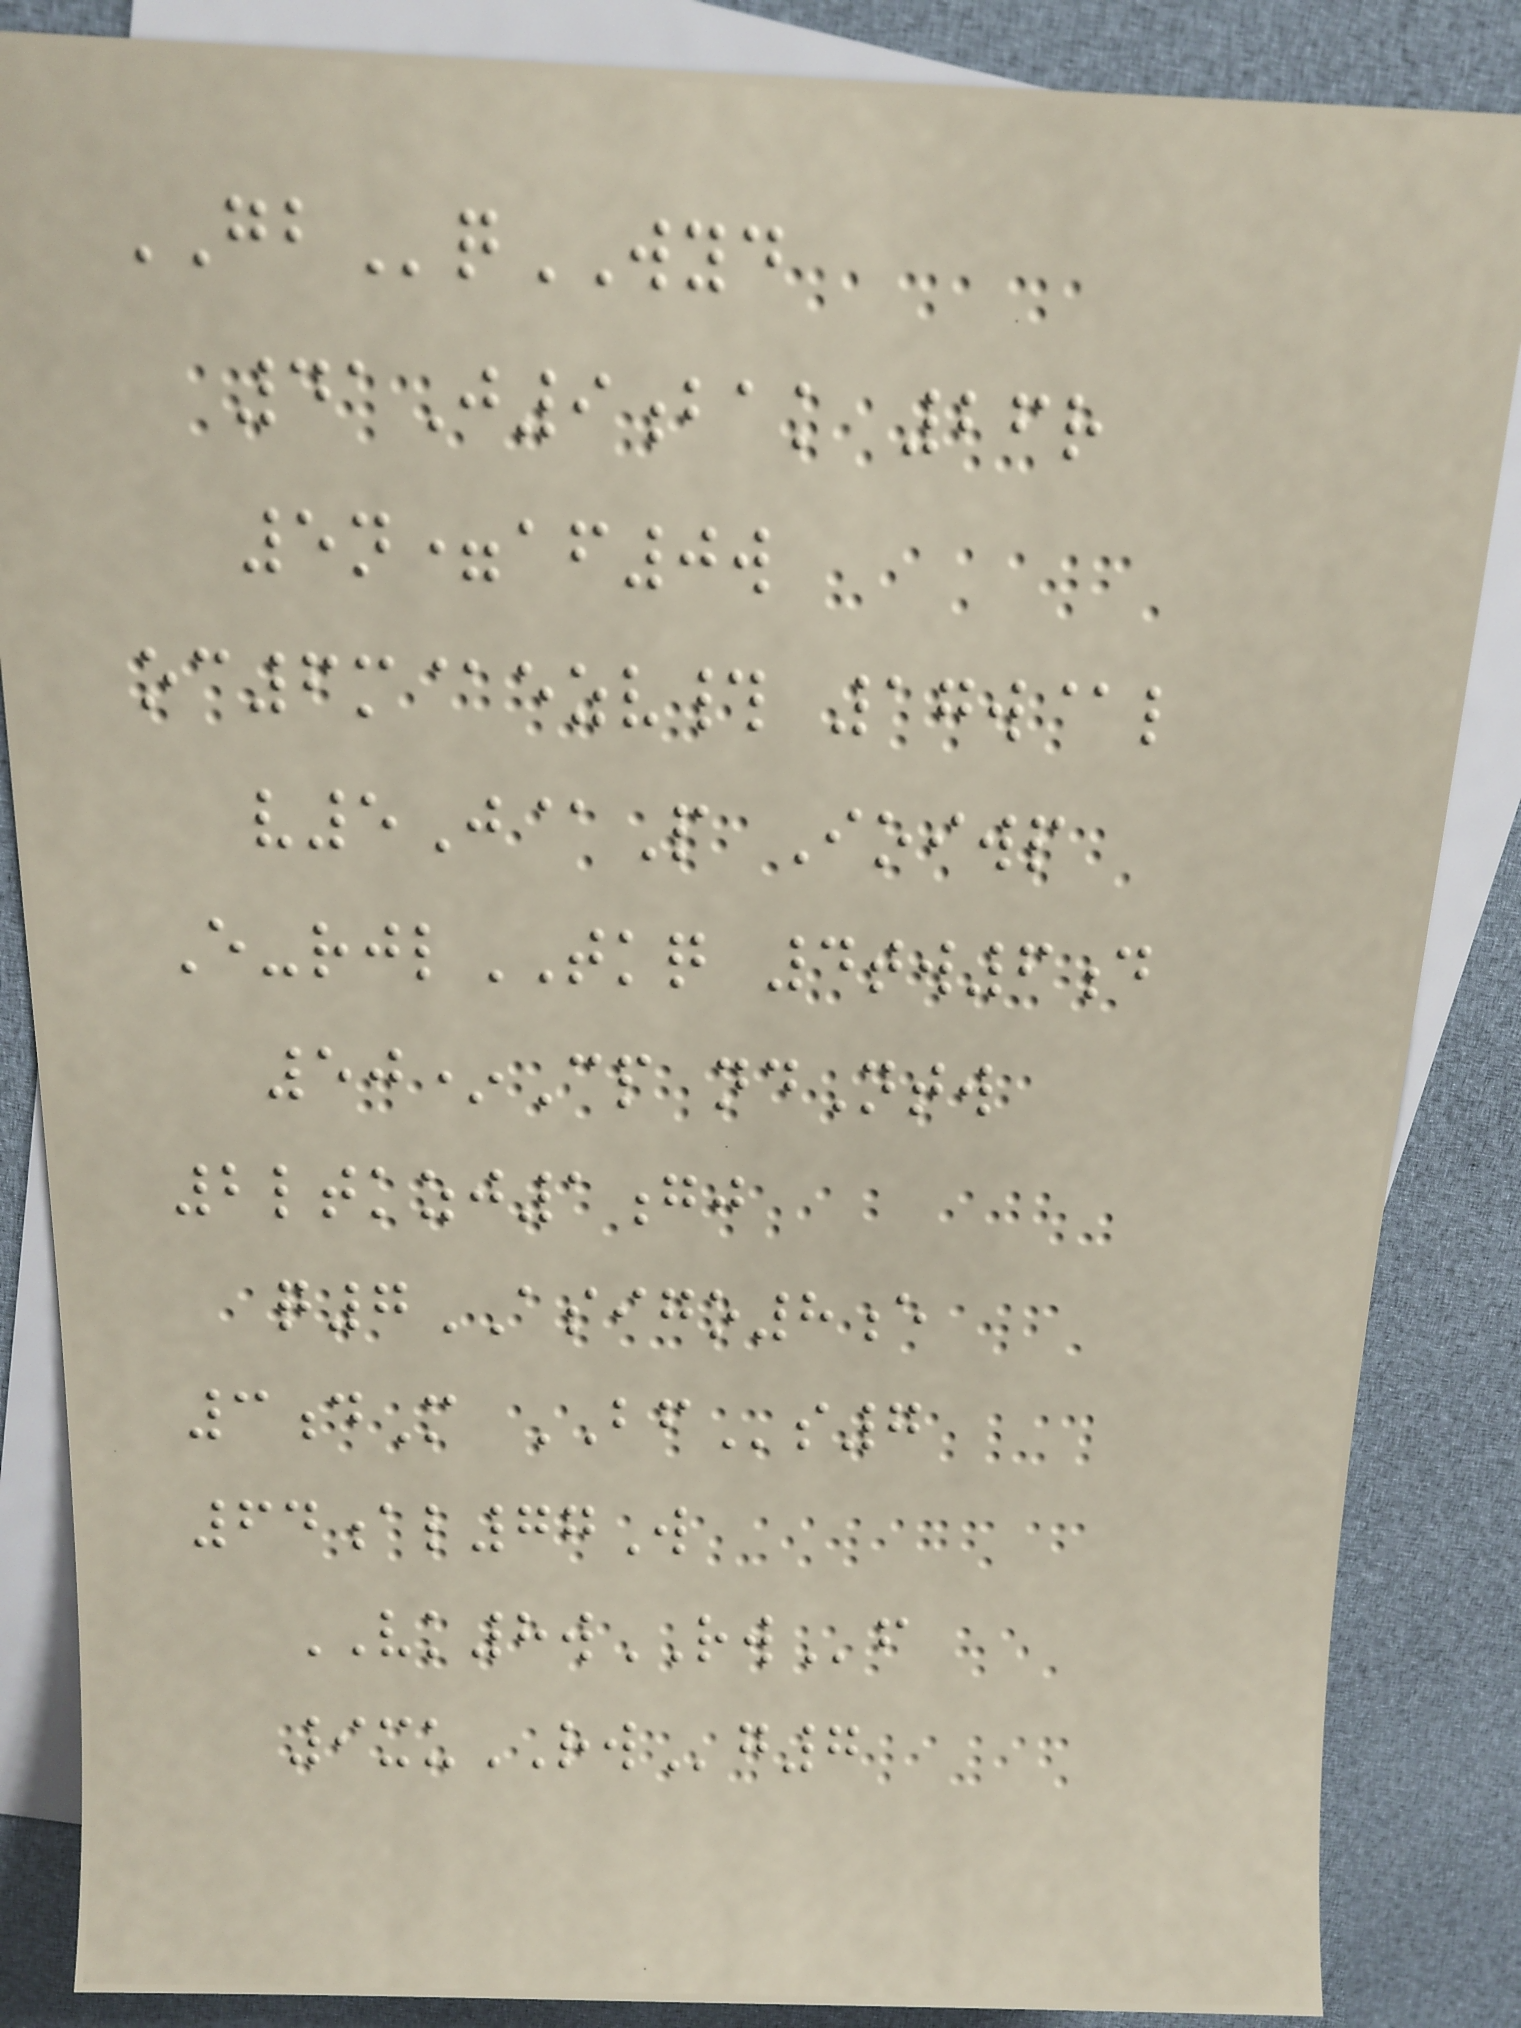GBqWYD
41J9bak 26r
5n=af0w
oc6m@ezv# 17w@l
v5J@P Ioiwp
E-rjlTKQ 4tw6d
50*Cp ndNtw
2ltkzj1gj
q7ASIGO8e
3dM BFs7
64al77W
VK8wRWf
9xuRWg7
